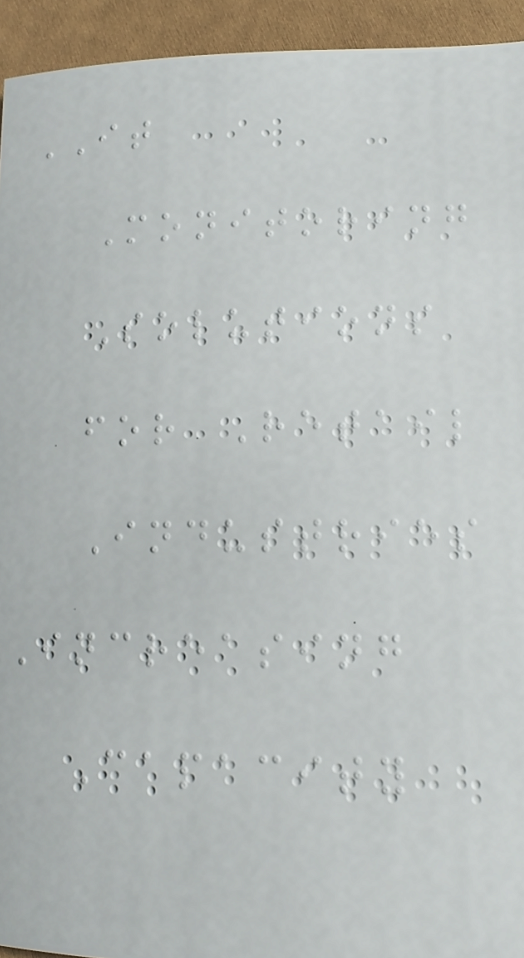IT
Monitoring
Solutions
for Retail
Industries
Increasing
Capacity
